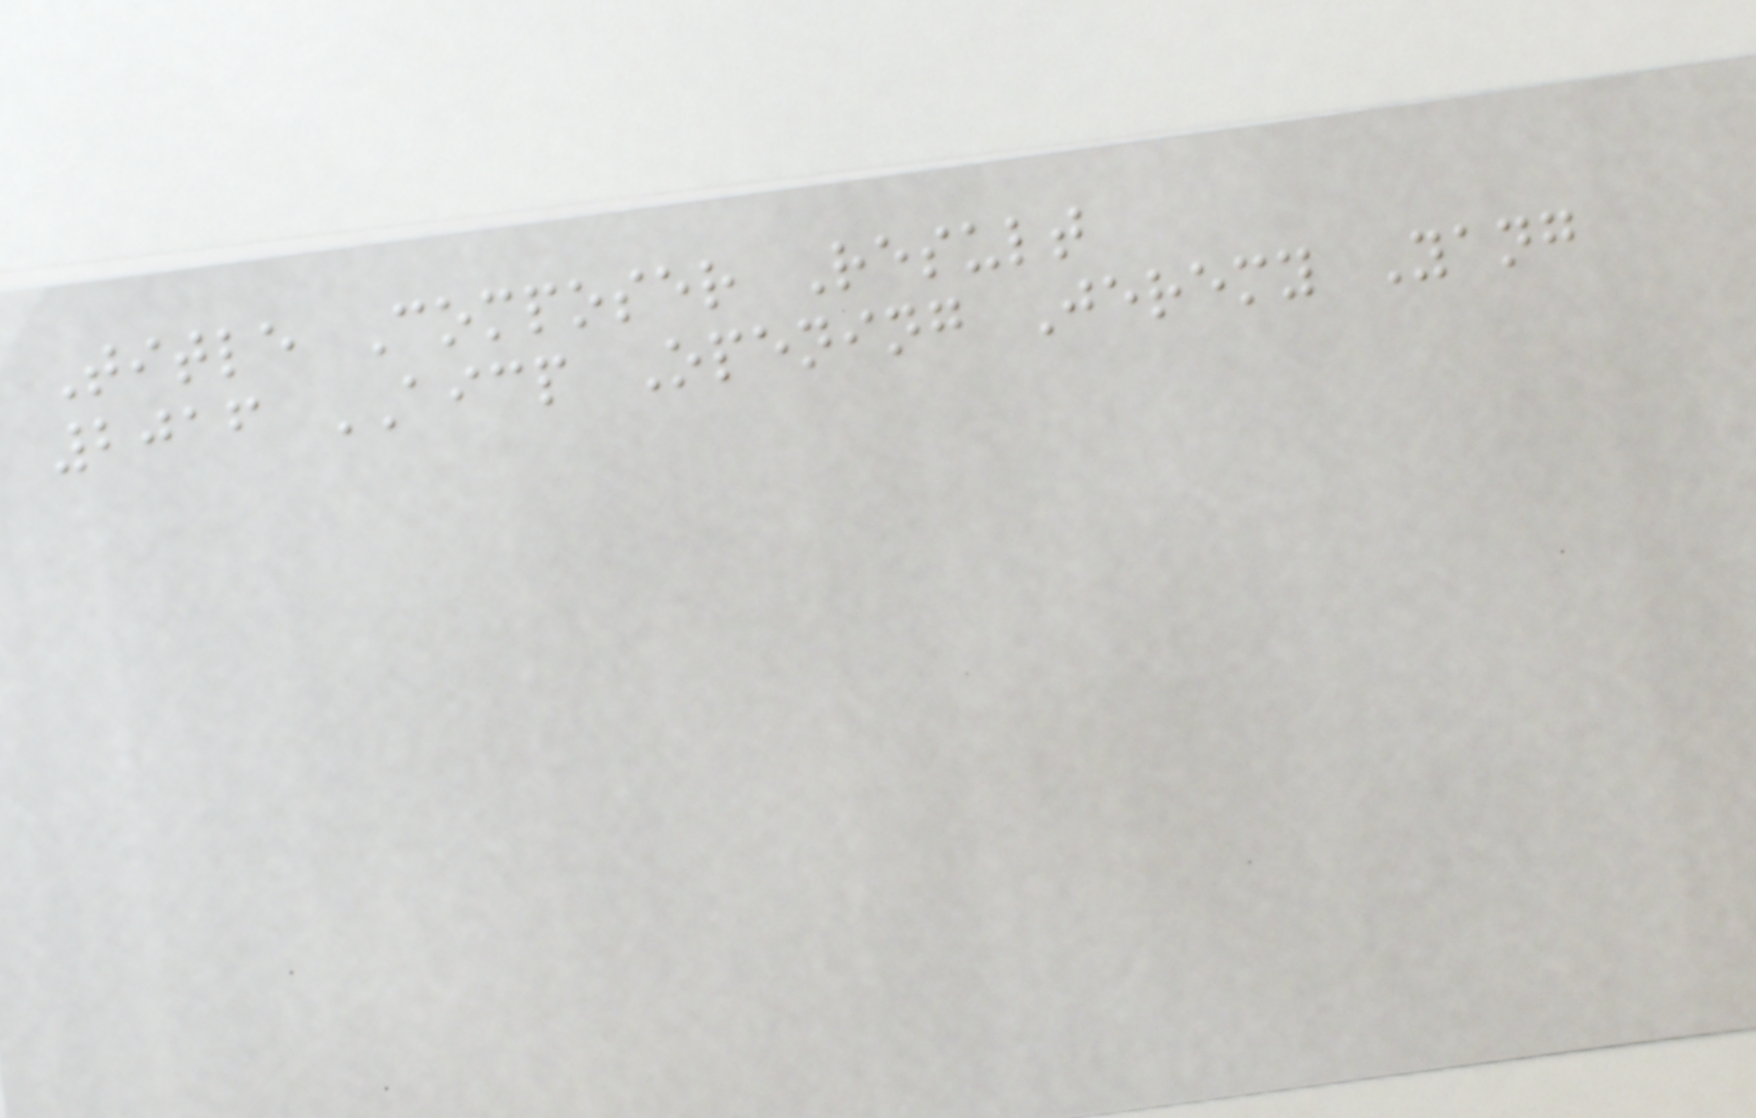Title Composer Result
2016 AICP Opening Jeremy Yang
